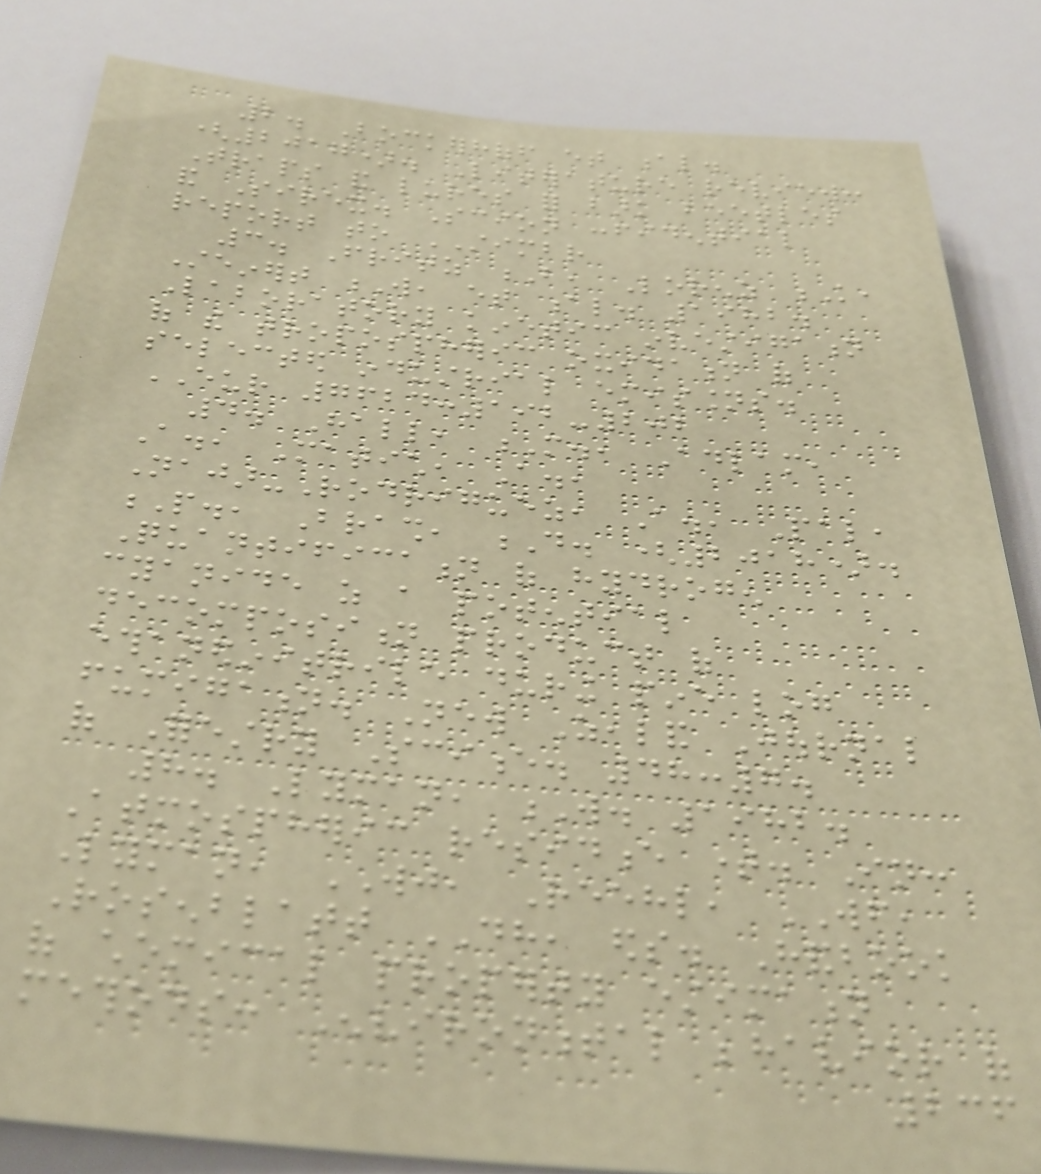2. Bockerhoff et al.
(2017). Literature review:
Traps and lures for bark beetles
and Sirex. Scion confidential
report to STIMBR
3. Fritz B, Lorenz K,
Steinert W, et al. 1982.
Laboratory kinetic investigation
of the tropospheric oxidation of
selected industrial emissions.
EUR 7624:192-202
4. Hall, M., Adlam,
A., Matich, A.,
Najar-Rodriguez, A., Pal,
P., Brash, D. (2018).
Quantification of hydrogen
cyanide as a potential
decomposition product of
ethanedinitrile during pine log
fumigation. New Zealand Journal
of Forestry Science. 48:7.
8. Lyman, W. 1982.
Atmospheric residence time. In:
Lyman, WJ, Reehl, WF,
Rosenblatt DH, eds. Handbook
of chemical property estimation
methods: Environmental behavior of
236
